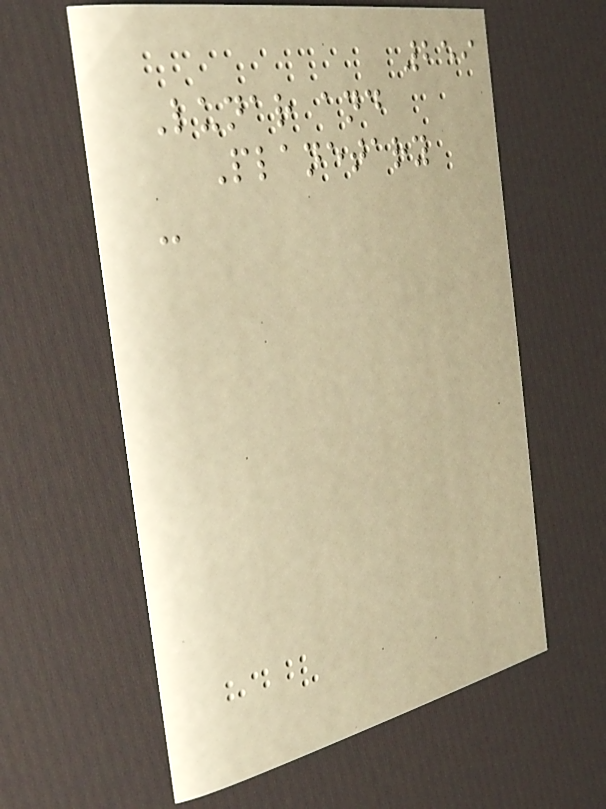259
Lunar and
Planetary
-
